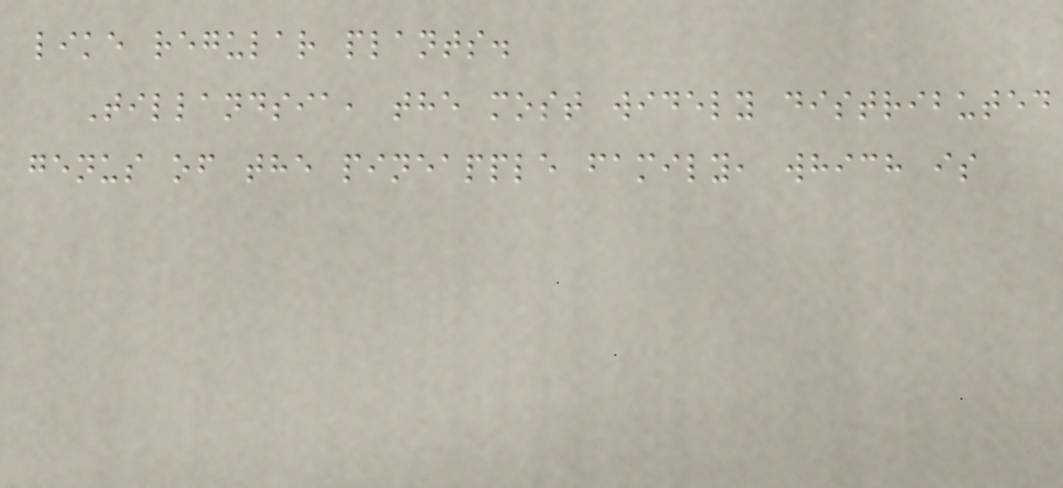like regular plants.
Tillandsia, the most widely distributed
genus of the pineapple family, which is
